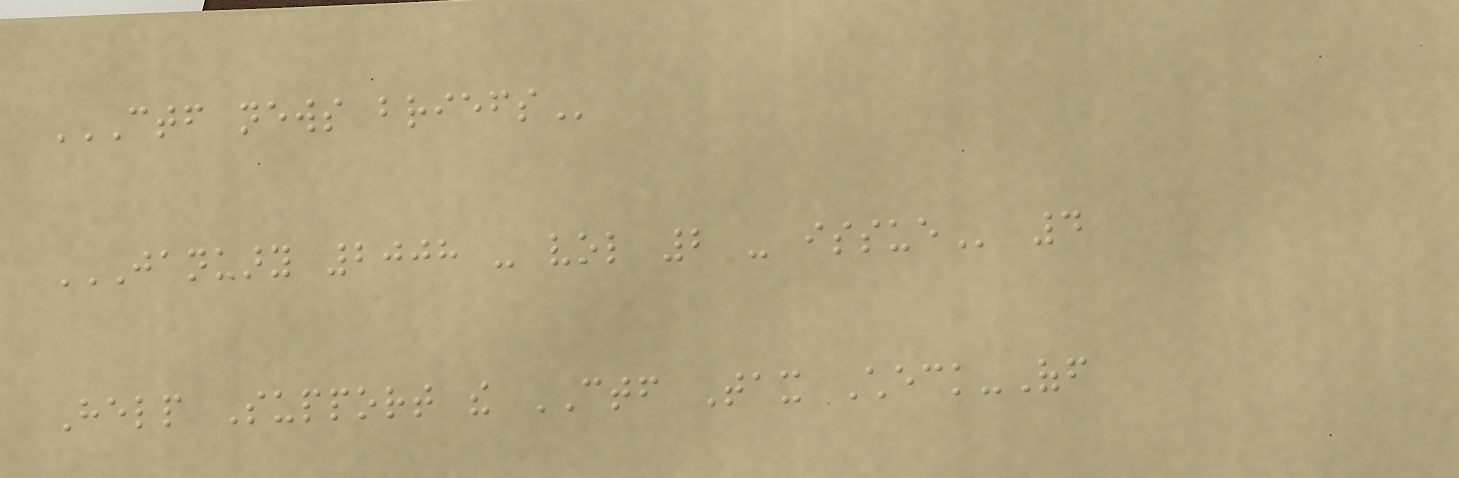CTF NEWS BRIEFS
JANUARY 2008 - VOL 2 - ISSUE 4
Help Support the CTF Tax Check-Off
